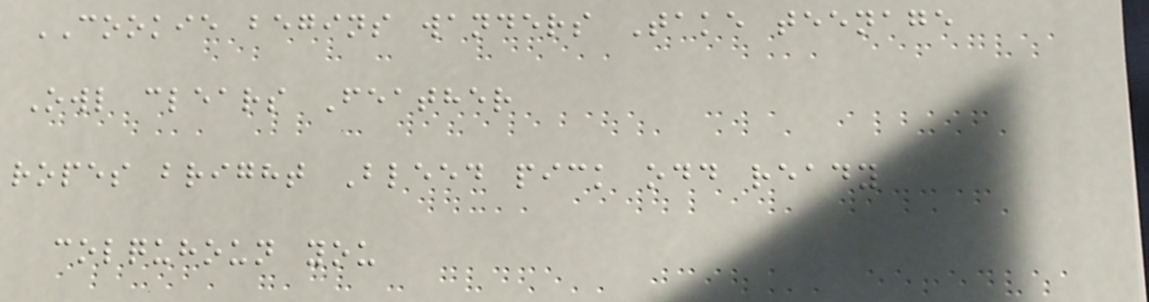COOKIE begins wanders Take teenage
Owl clears Feather
ropes bright Bleed pick odd ready
colquhoun you
